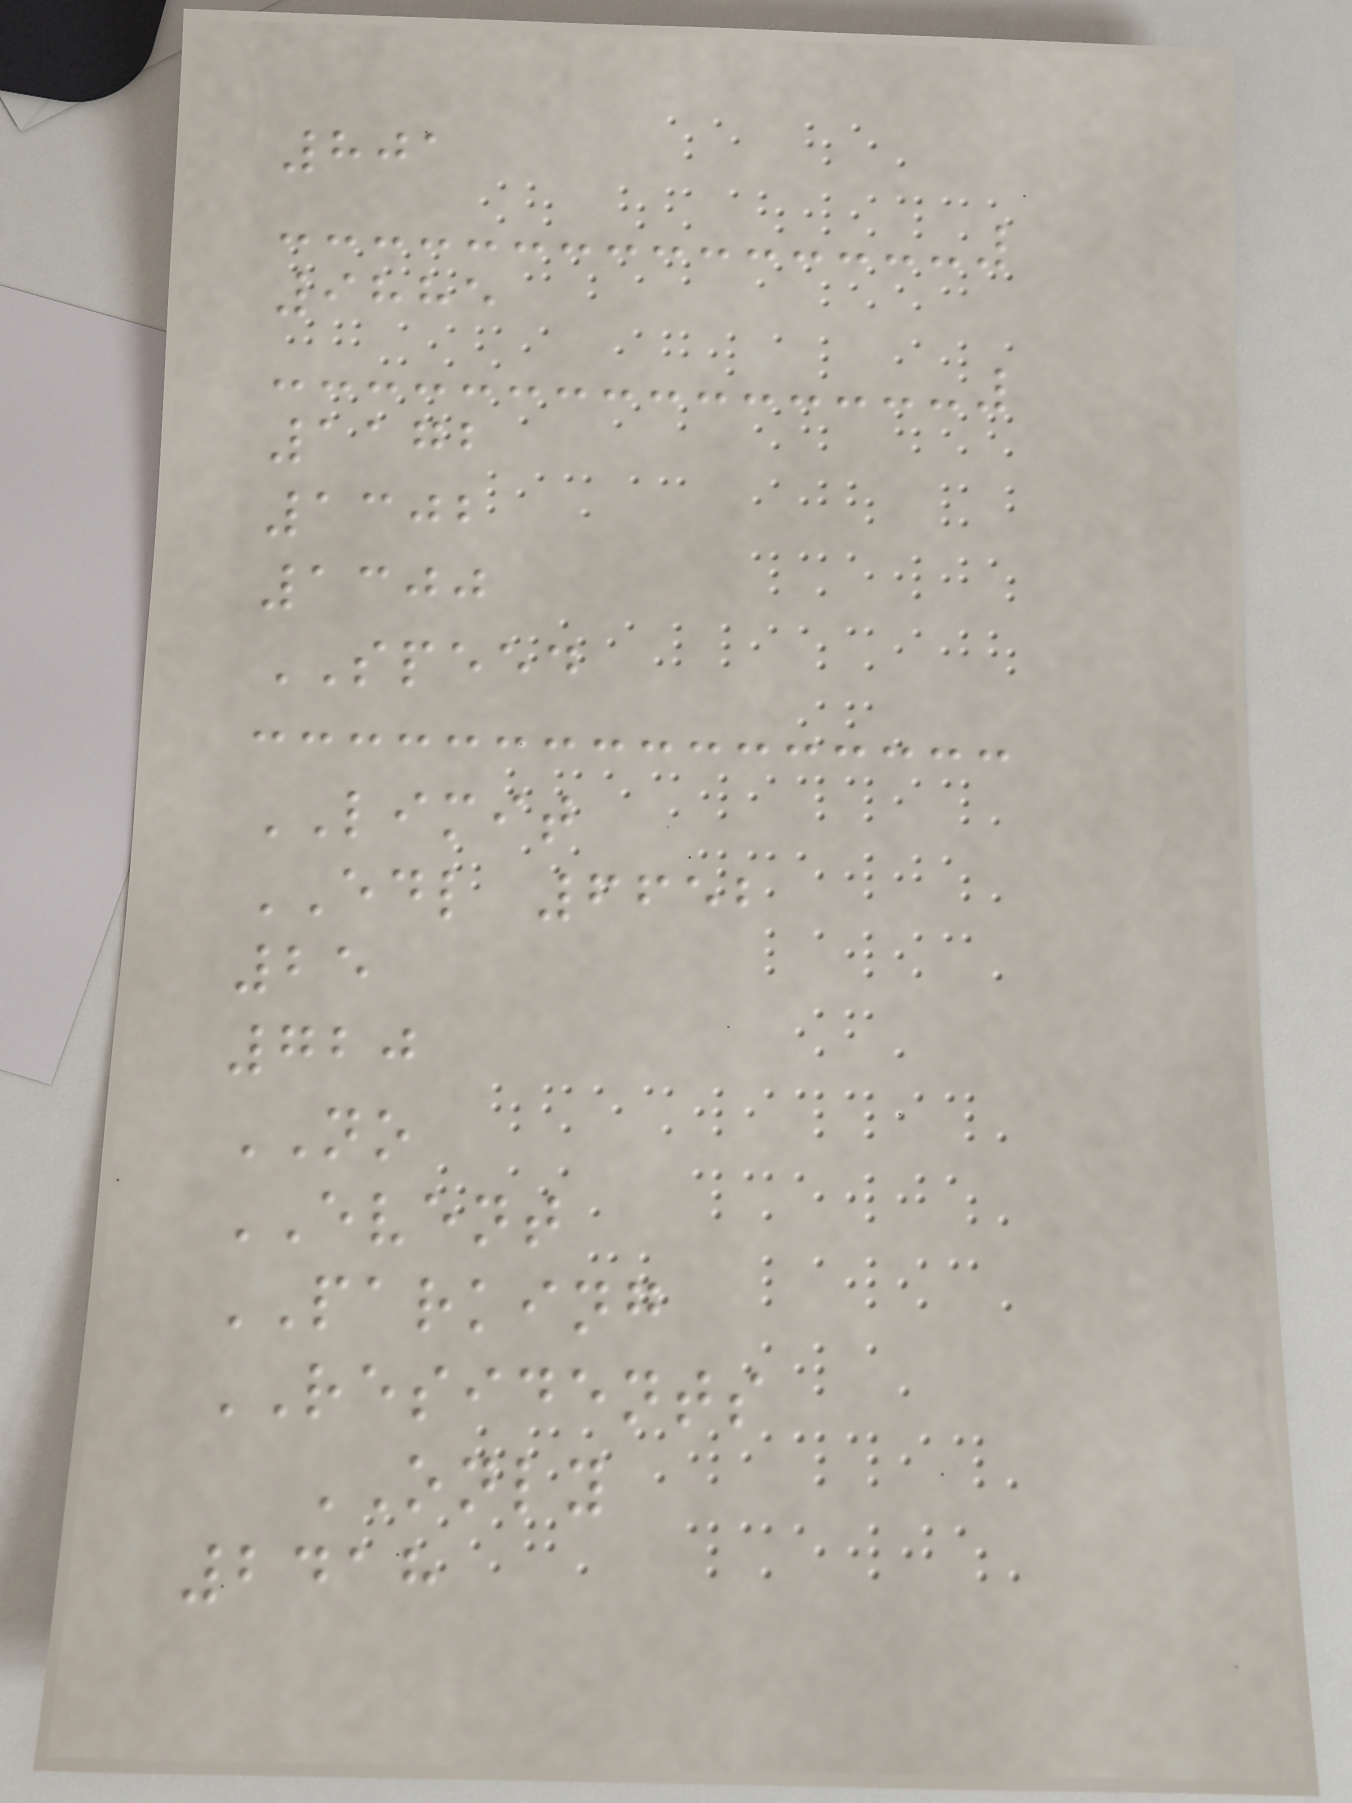801
9885
1172
1302
1300
SPEED
LIMIT
EDL 6652
25
720
NO
EVENT
PARKING
RESIDENTS
ONLY
2418
